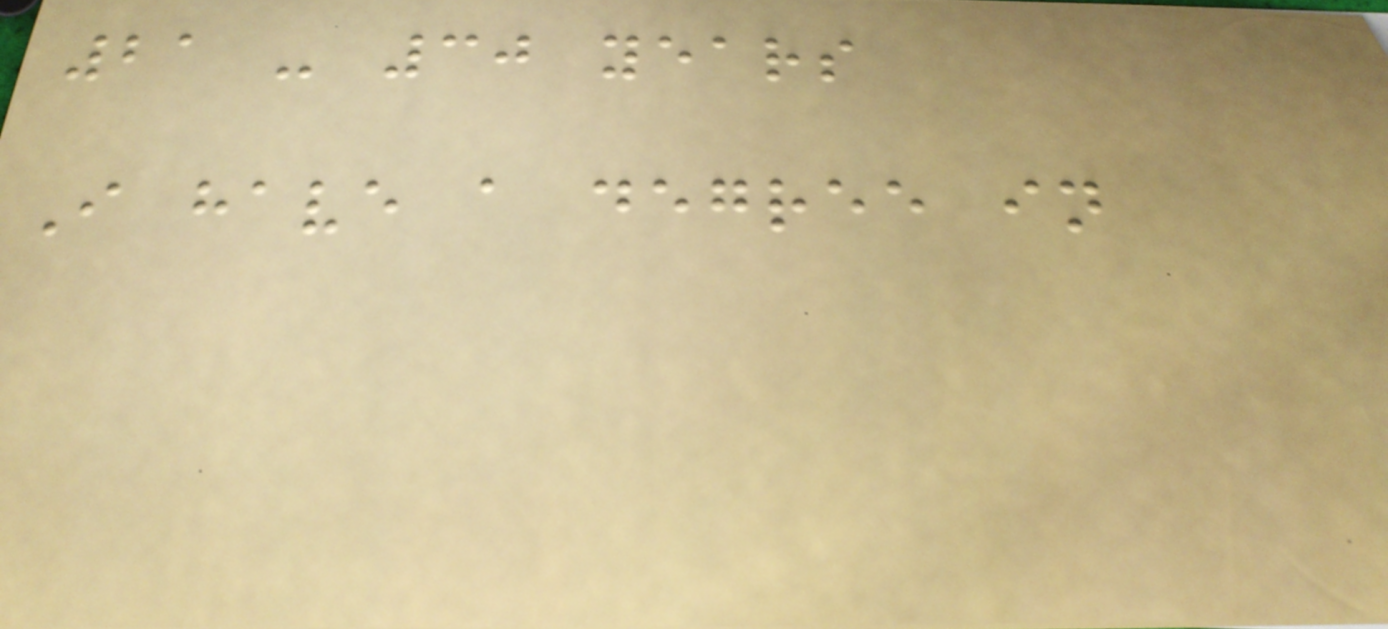21 - 30 years
I have a degree in
